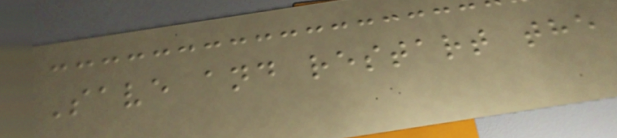Save and restart the
